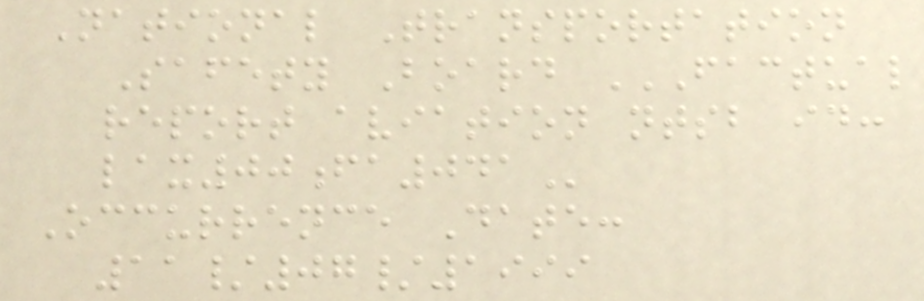National Transportation
Safety Board FACTUAL
REPORT AVIATION NTSB ID:
LAX00FA041
Occurrence Date:
11/07/1999
